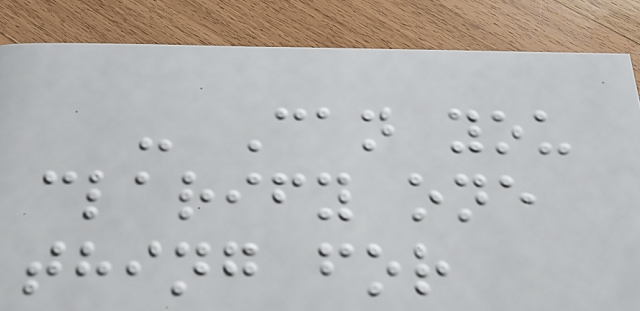- Can you
clarify one
thing for
